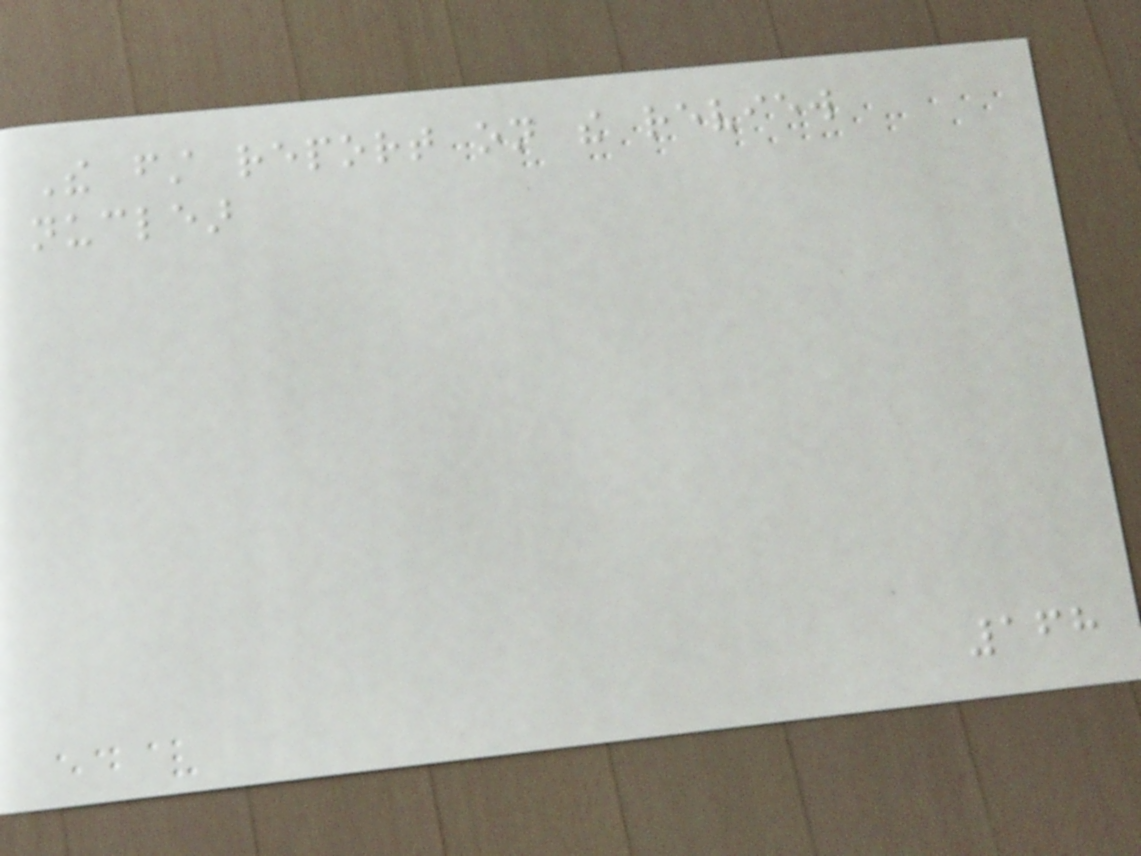The first report on the review
nuclear
168
